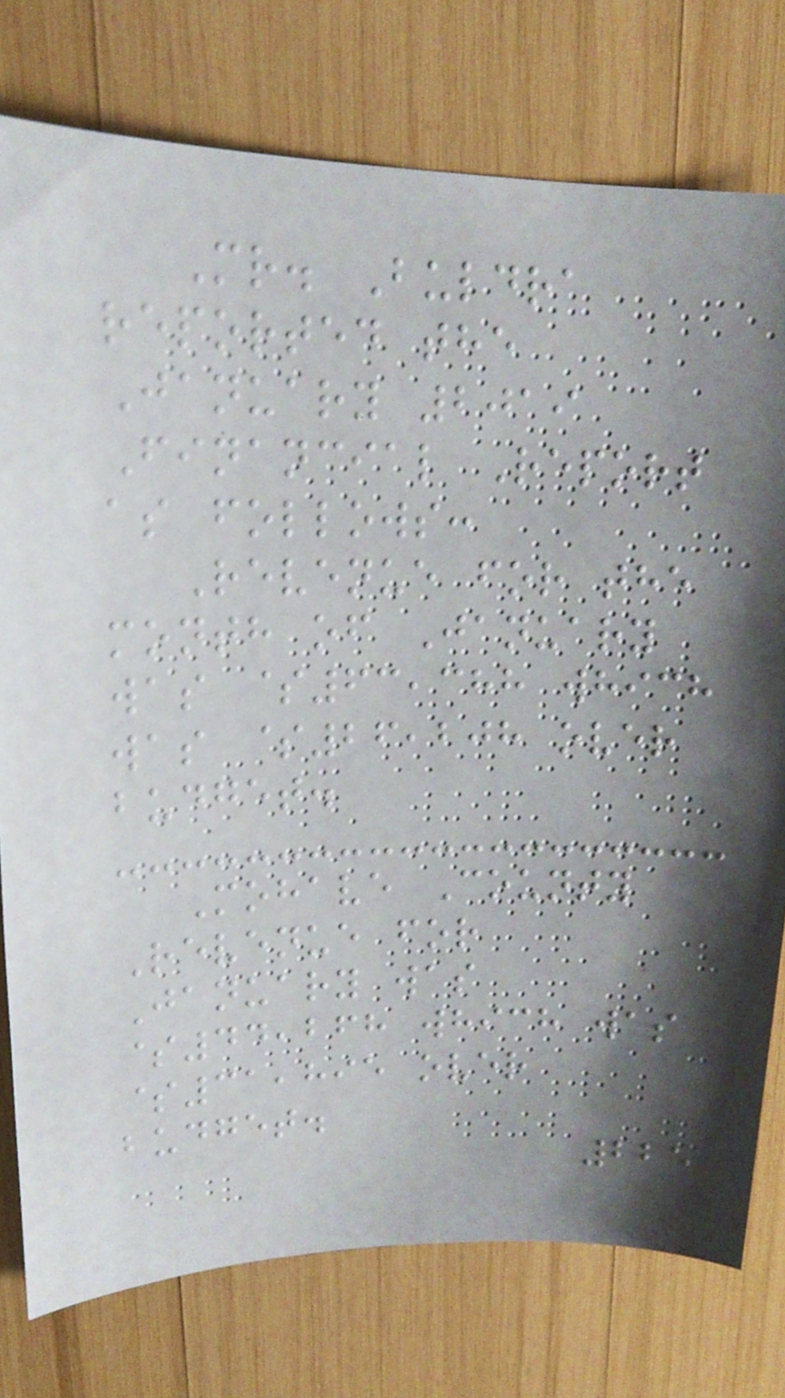Mr. Buldra
reported the
January 2019
Financial Report
as follows:
Revenue for the
month of January
was $63,388 which
was $26,208 over
budget.
Mohave County
Revenue for
January was
$44,268 which was
$31,895 over
budget.
225
